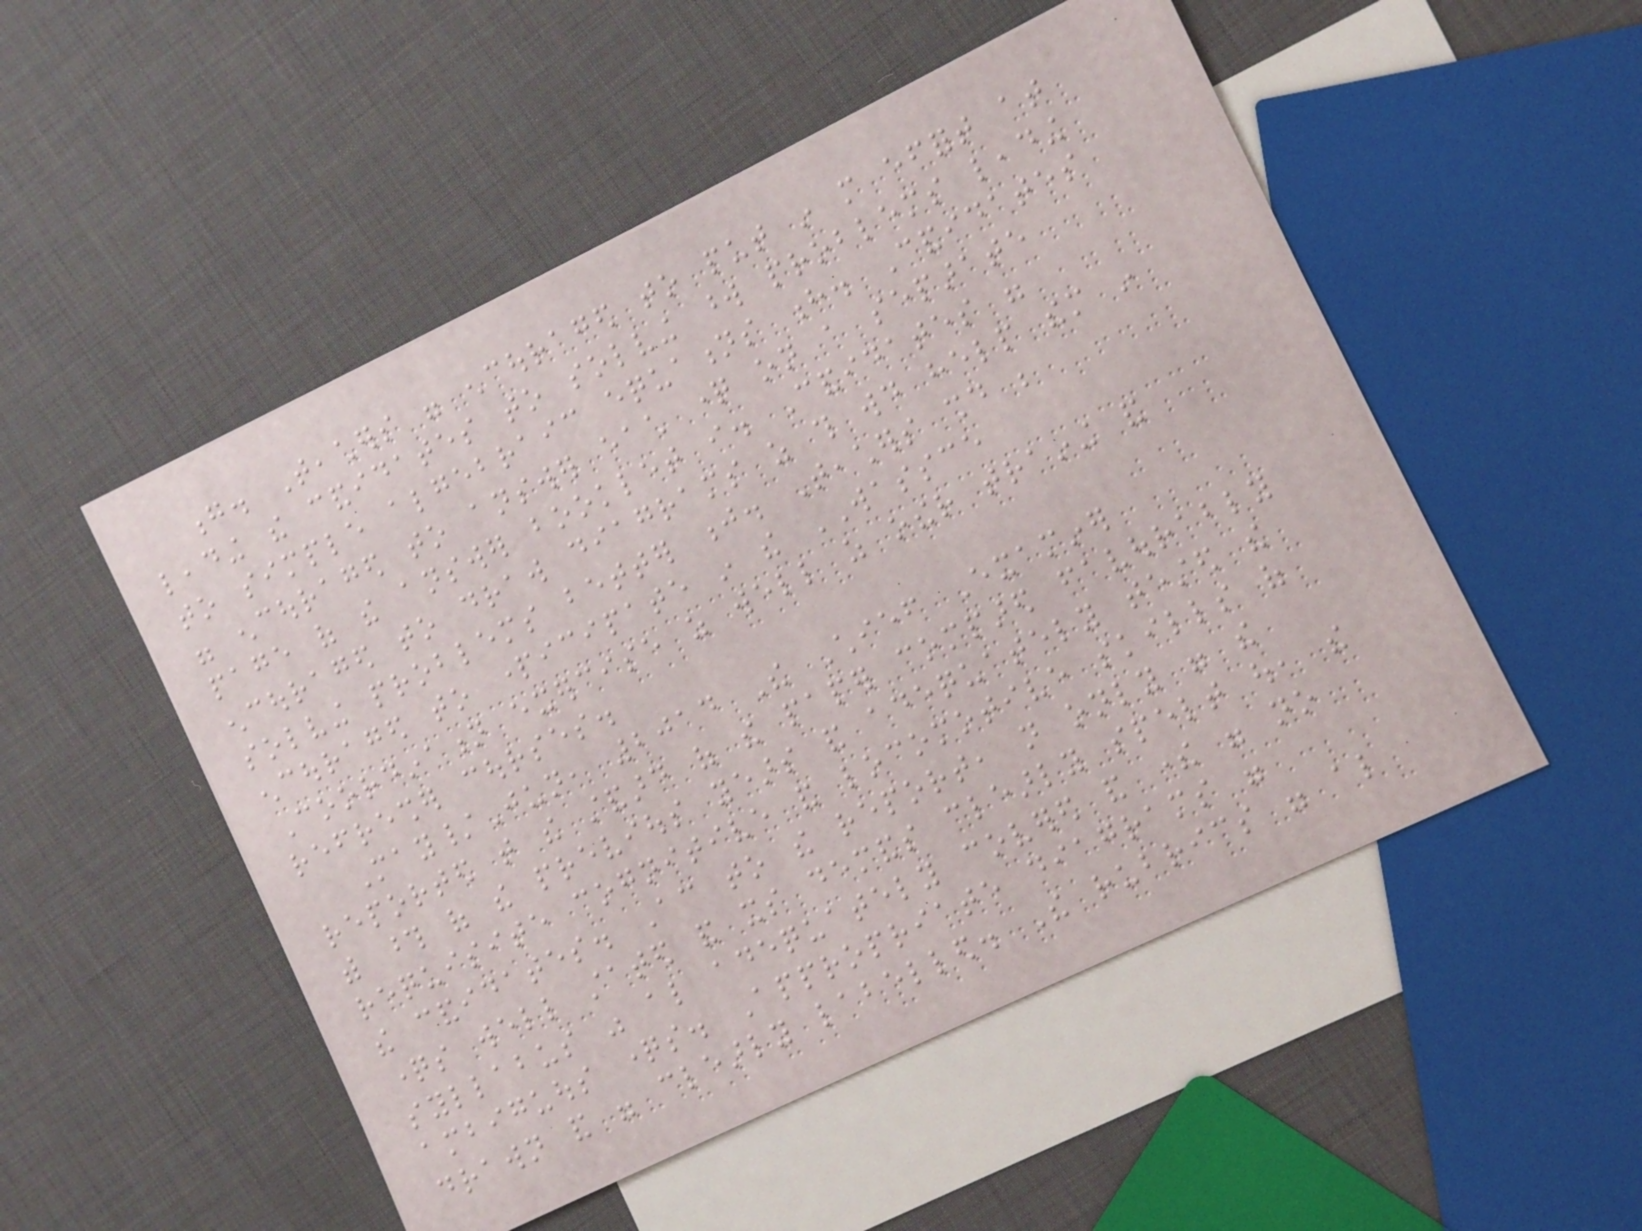g. Teachers were encouraged to put in more effort at
leading the candidates to solving word problems leading
to simple algebraic equations h. Candidates
were encouraged to answer each question on a separate
page of the answer booklet i. Candidates were
encouraged to draw diagrams as this would help them in
solving problems better j. Teachers should be
encouraged to participate in the WASSCE
Coordination exercise as well as other training and
refresher courses.
May/Jun, 2014 The Chief Examiner
reported that the standard of the paper compared favourably
with those of the previous years and adequately tested the
requisite cognitive and locomotive skills of
the candidates. According to the report, not only were the
questions well stated and its demands clearly spelt out, the
syllabus was also adequately covered and there were no
ambiguous questions. Appropriate diagrams were
drawn and were clearly labelled. The rubrics were also
